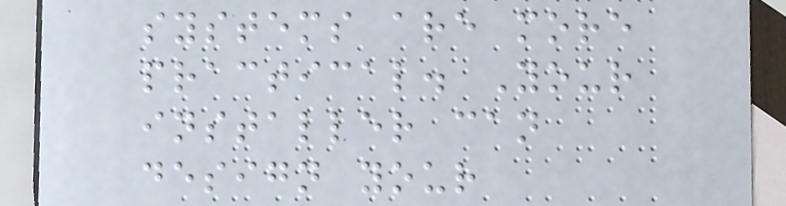systems are more
practical. Your
installer can
design your
